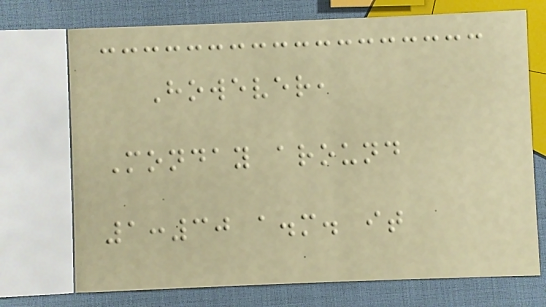However,
Monday around
1:30 a.m. it
